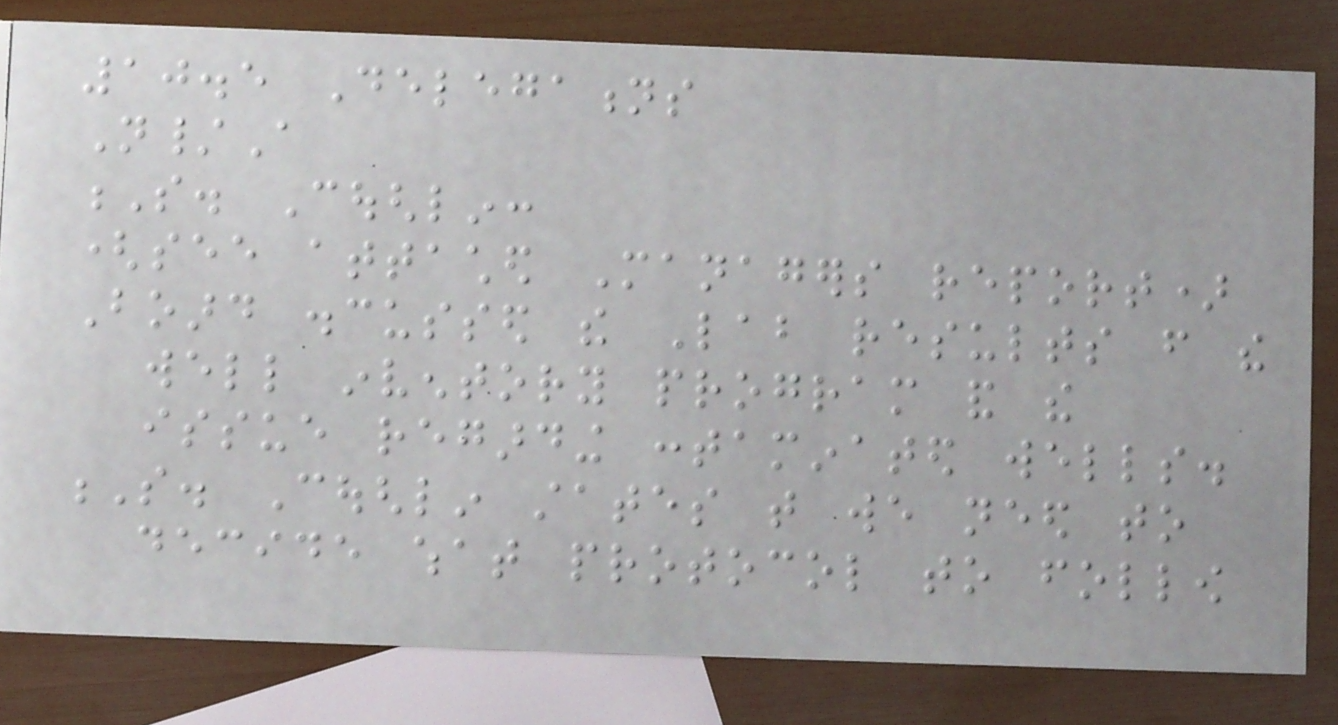10.5 Delegations
N/A
S. Coughlin:
(see attached Managers report)
Board discussed the Lab results from the
well inventory program and the
issue regarding contaminated wells.
S. Coughlin states that we need to
decide what protocol to follow
